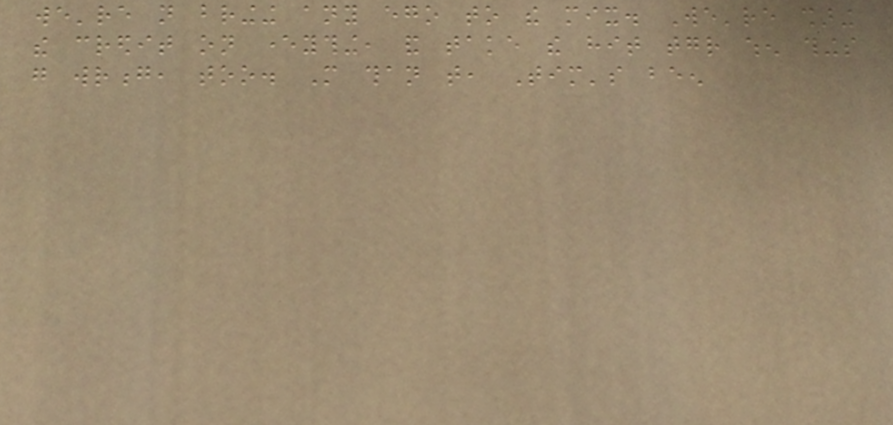we're not bringing any ego to the mix. We're sharing
the credit on everything, and take the hit together when things
go wrong, too. More than that, Tim's been
